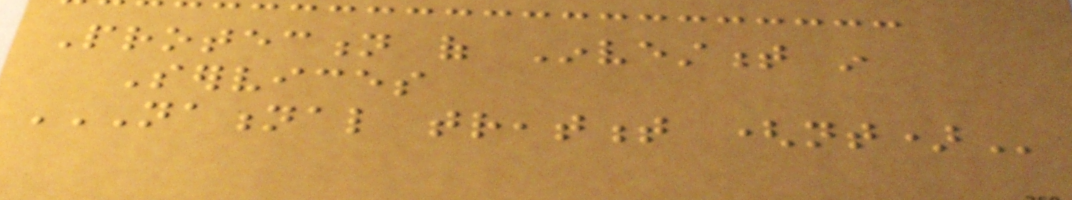Protection of Investment in
Services
NATIONAL TREATMENT (NT)
